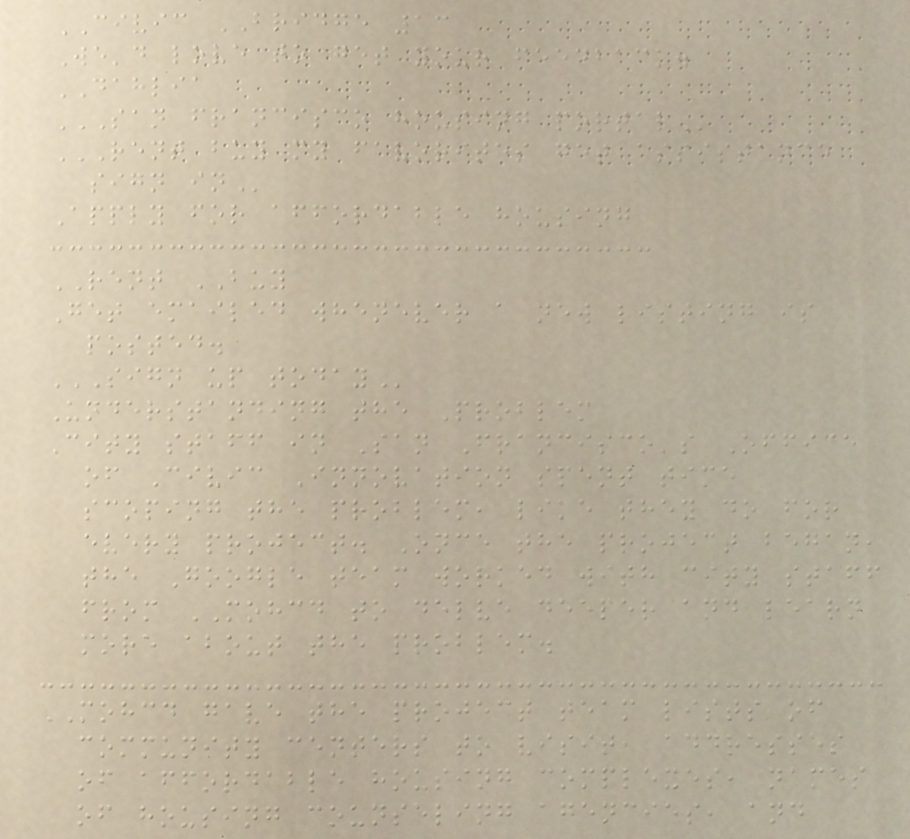CIVIC BRIDGE 13
We'd love to get your feedback.
DAHLIA
SAN FRANCISCO HOUSING PORTAL
RENT BUY MY FAVORITES GET ASSISTANCE
SIGN IN
Apply for affordable housing
RENT BUY
Get emailed whenever a new listing is
posted.
SIGN UP TODAY
Understanding the Problem
City staff in San Francisco's Office
of Civic Innovation spent time
scoping the problem, like they do for
every project. Once the project began,
the Google team worked with city staff
from MOHCD to delve deeper and learn
more about the problem.
MOHCD gave the project team lists of
community centers to visit, addresses
of affordable housing complexes, names
of housing counseling agencies, and
